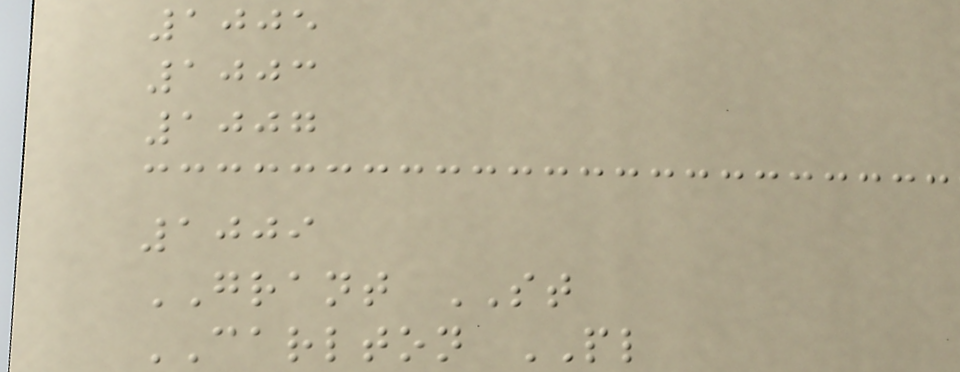1005
1003
1007
1009
GRANT ST
CARLTON PL
